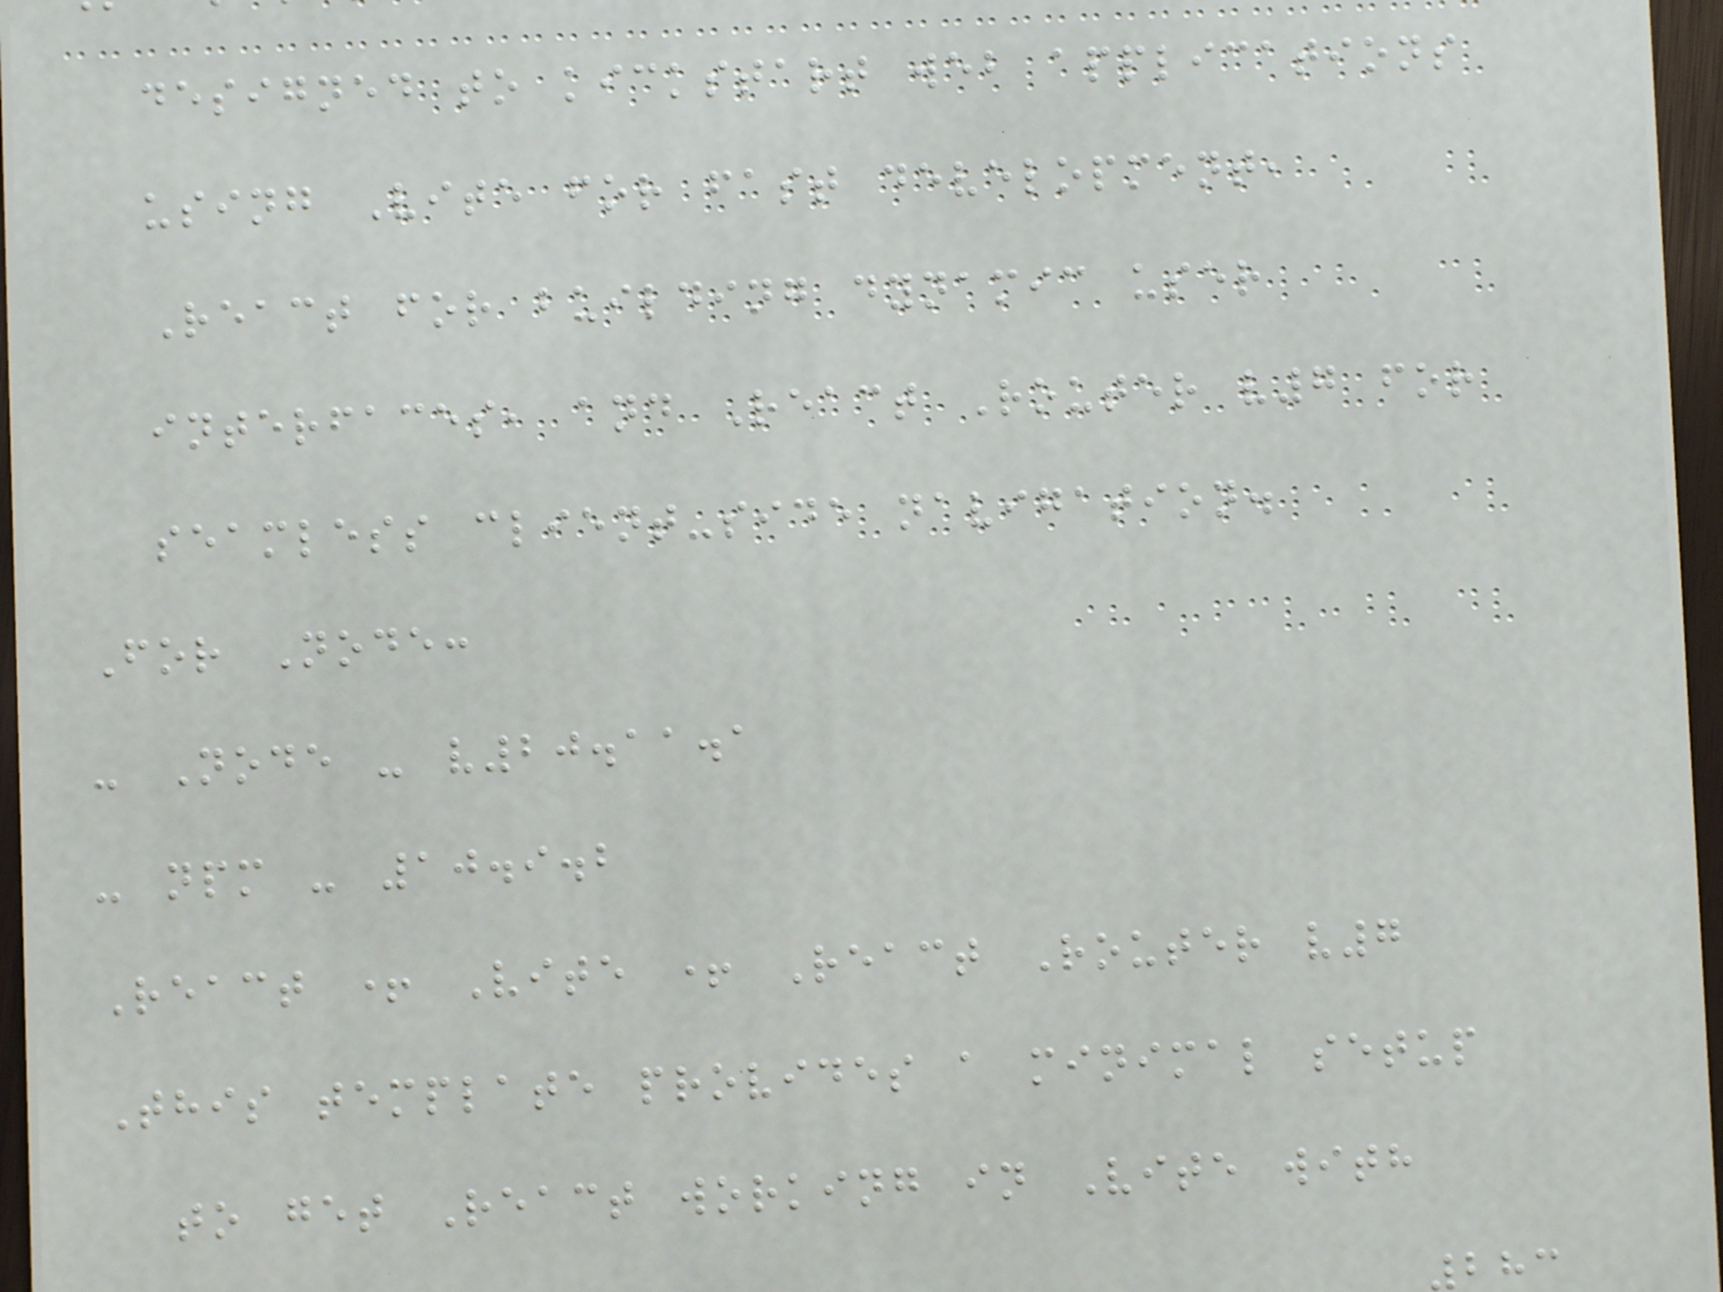designed to kickstart web applications
using Vite for fast development,
React for building dynamic user
interfaces, and React Router v7 for
seamless client-side navigation.
For Node:
- Node - v20.11.1
- npm - 10.9.2
React + Vite + React Router v7
This template provides a minimal setup
to get React working in Vite with
283
